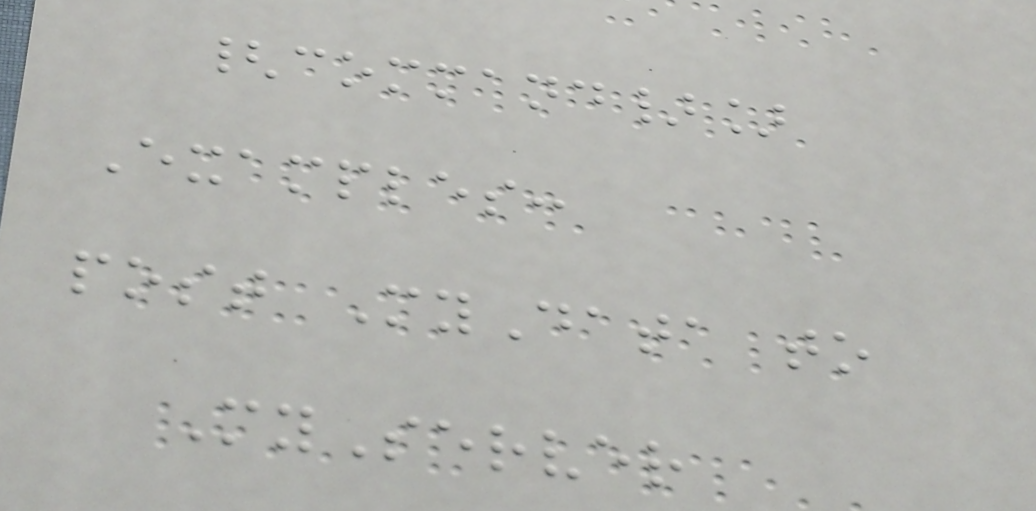{command}]
Examples:
post MyData to
MyServer
